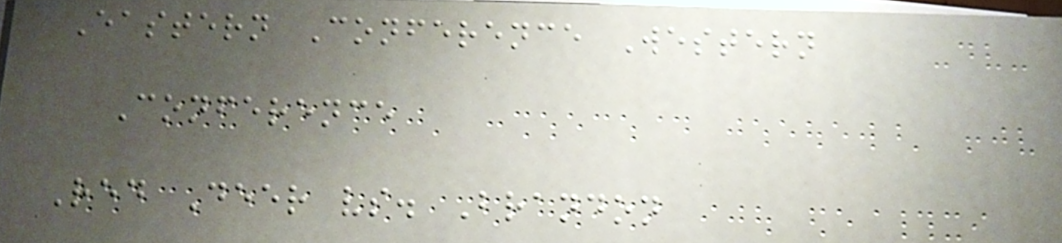Eastern Conference Western
Conference
Red Deer vs. Brandon
